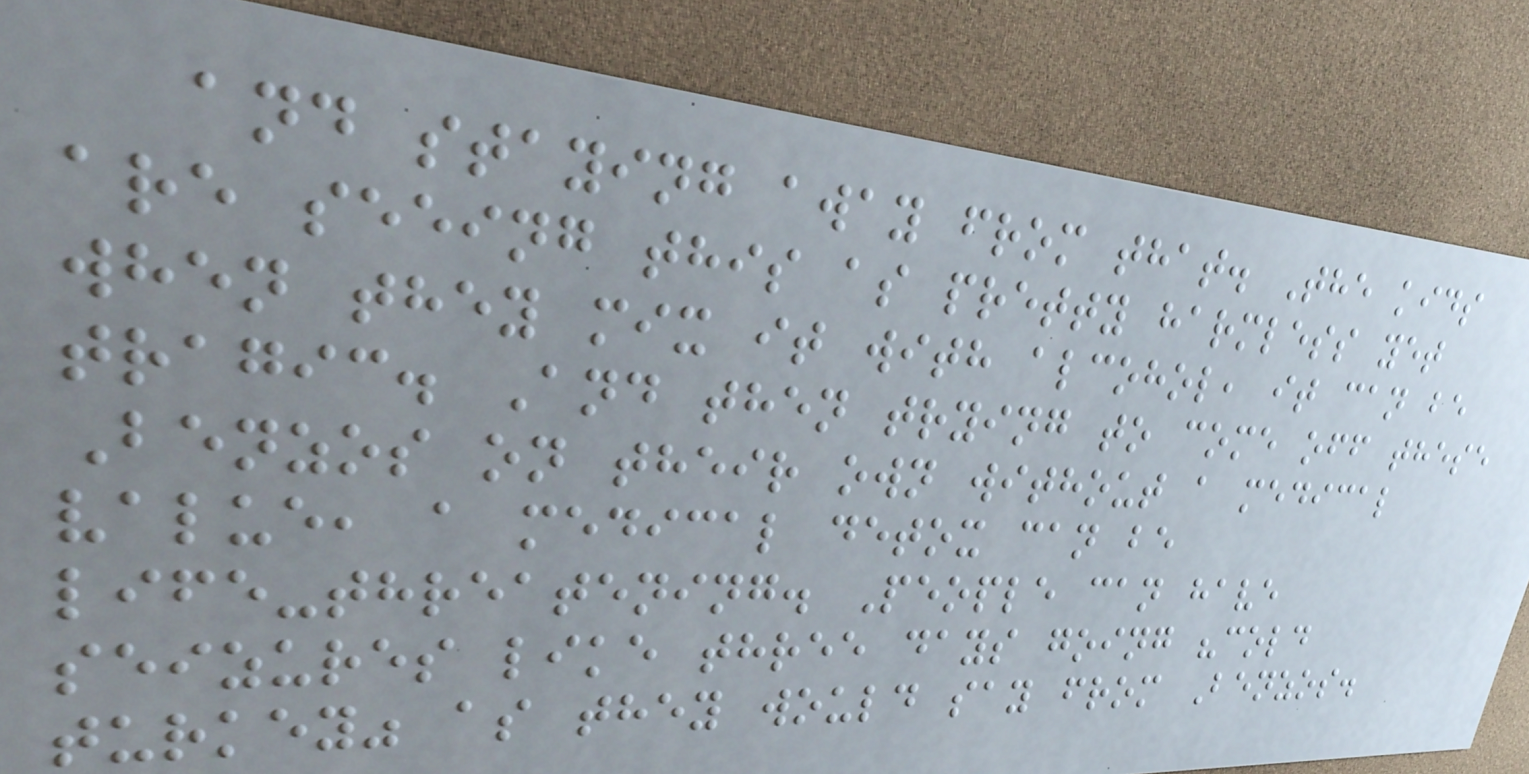and staying away from that. The kids
are seeing this as pretty harmless yet
when they mix it with alcohol, it can be
tragic. And then trying to come off these
Benzos on their own without a medical
value, a medical detox can be
life-threatening. People can have
seizures like three days going "cold
turkey" as they would say from Benzos.
